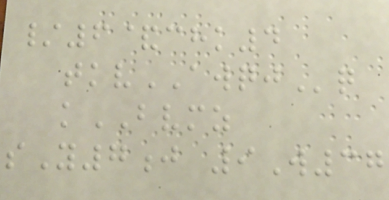/6&chk4
tkvAWQJq
kBVMZ
sY7j 9W37
